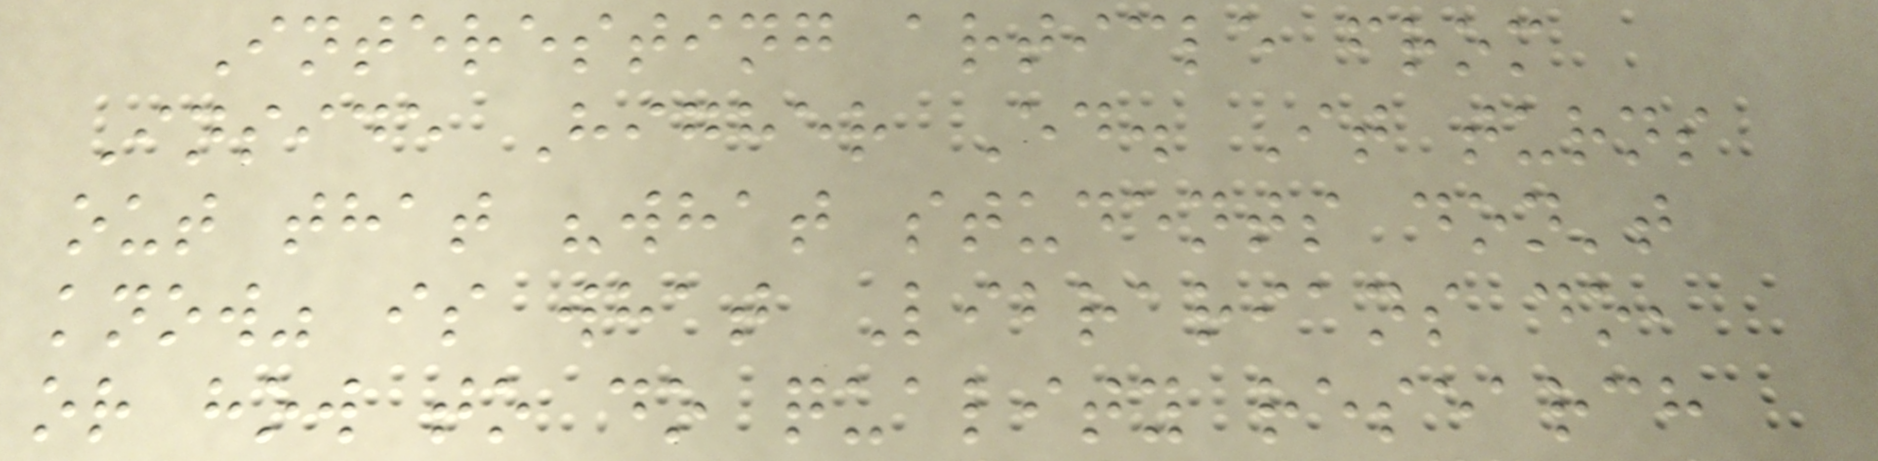Interesting article from
Inside Higher Ed. It turns
out that "what students don't
know" is what Librarians do,
or how to do quality research
